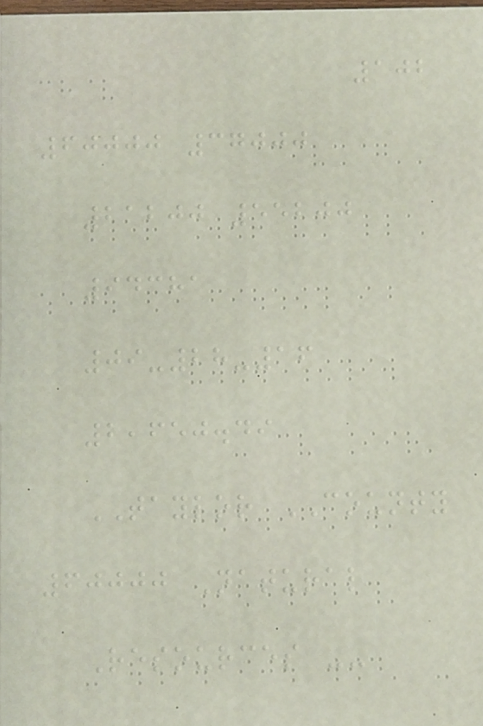102
60000 37000
21200 55200
94381
09-28-16
2,650.49
TAYLOR COUNTY
60000 Natural
Resources --
